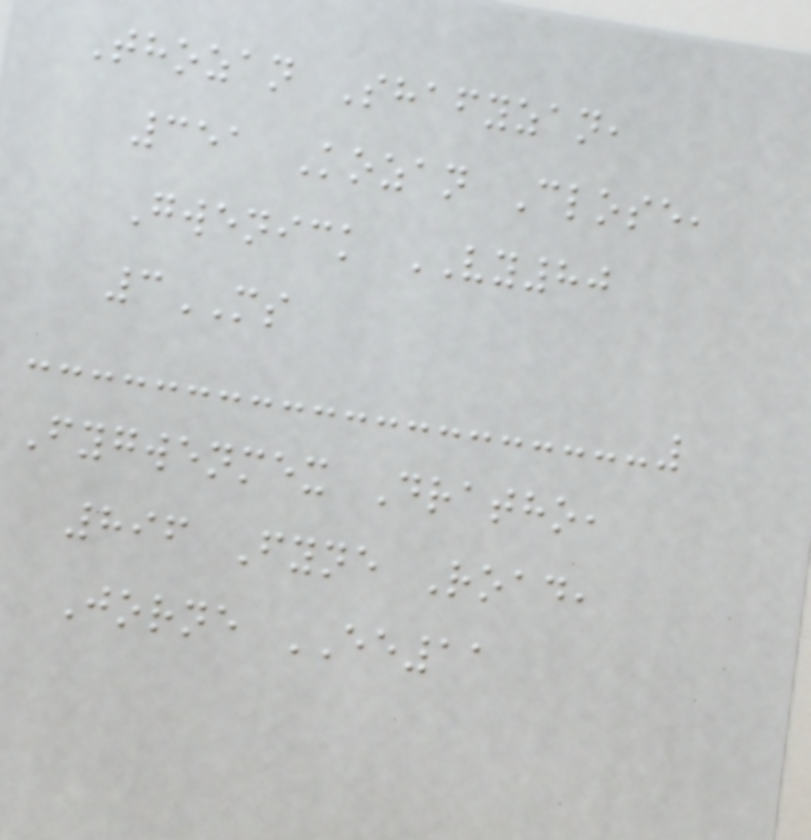Thozan Shafyzan,
351 Kozan Close,
Gwenick VY80
3MS
Fygwenmex Dratho,
896 Fyne Road,
Jorne EE11
